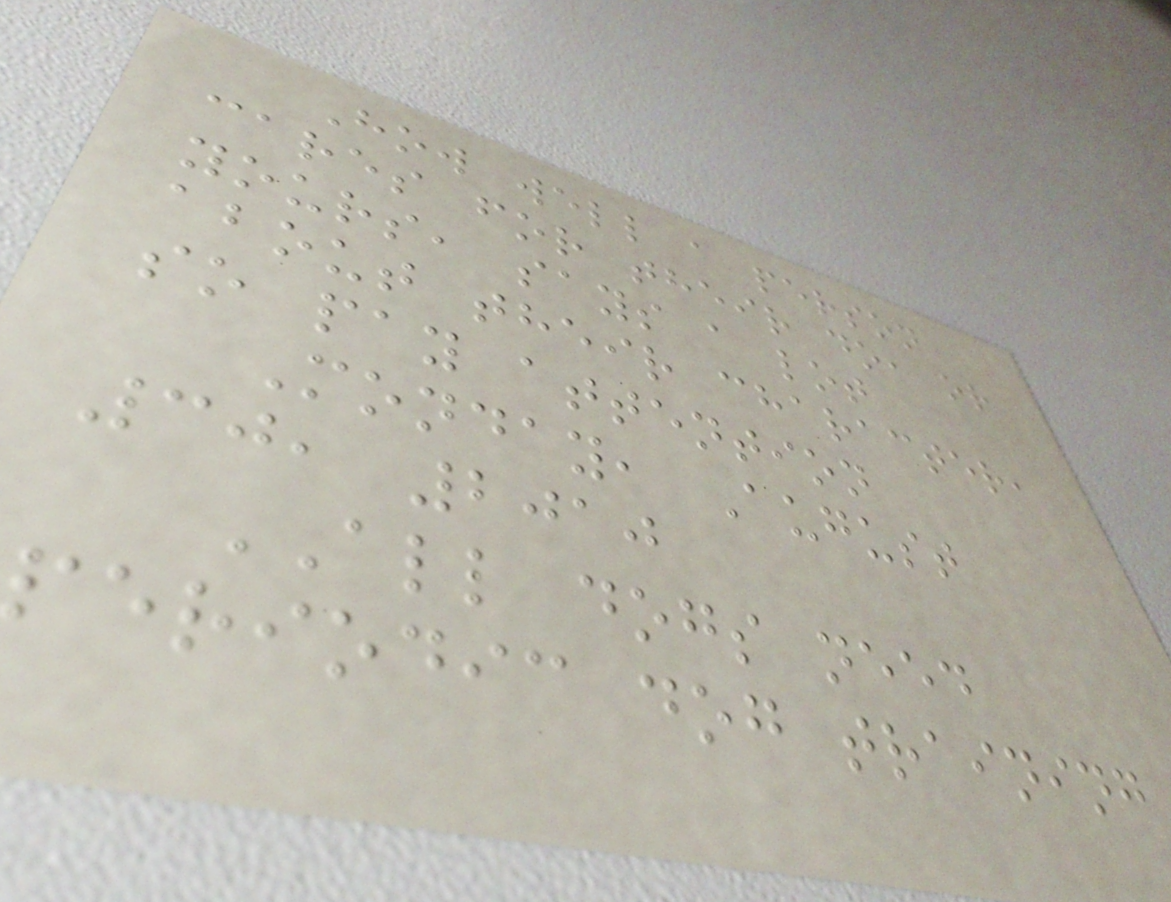How well a person
cares for their do, or
yours, says a lot
about their character,
so pay attention
Monday, August
30, 2010
ALL dogs need
periodic dog training
